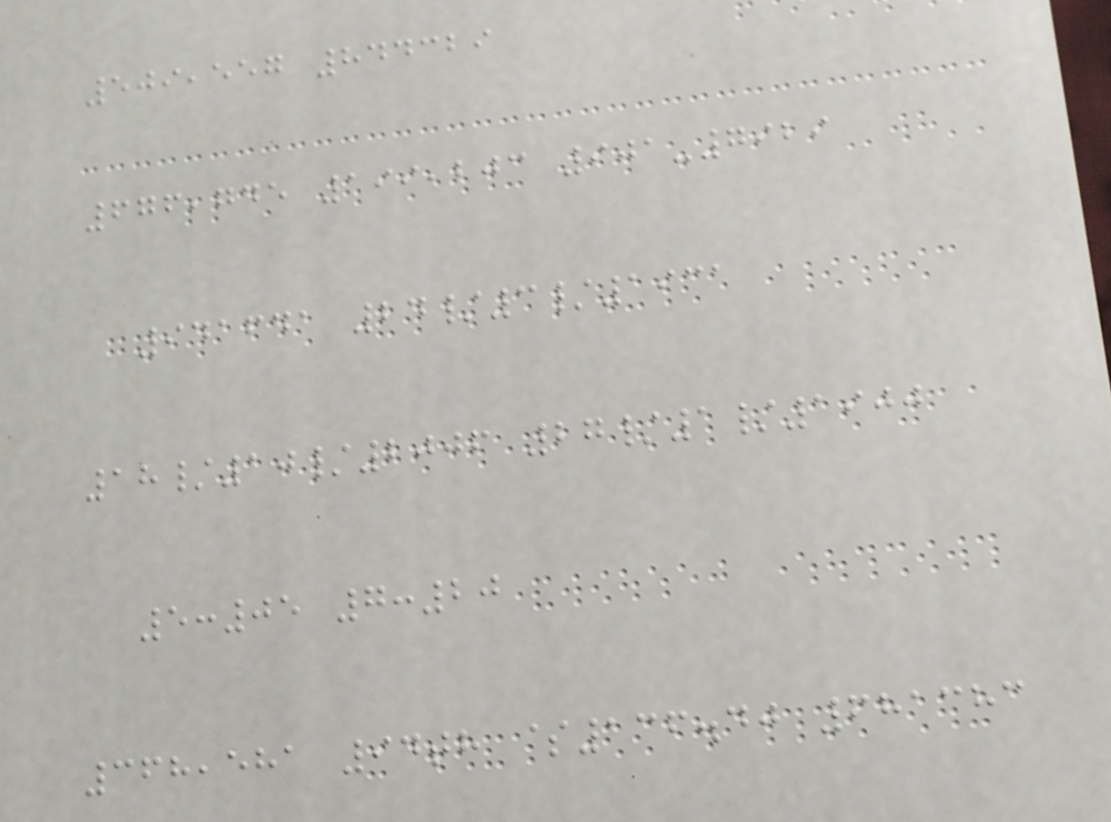509,557 844329
676,745 199,203 901-7929
941641 24/3/1931
18/10/2006 27/1/1900
5:05 7:20
368,581 94th $136.40 681383
